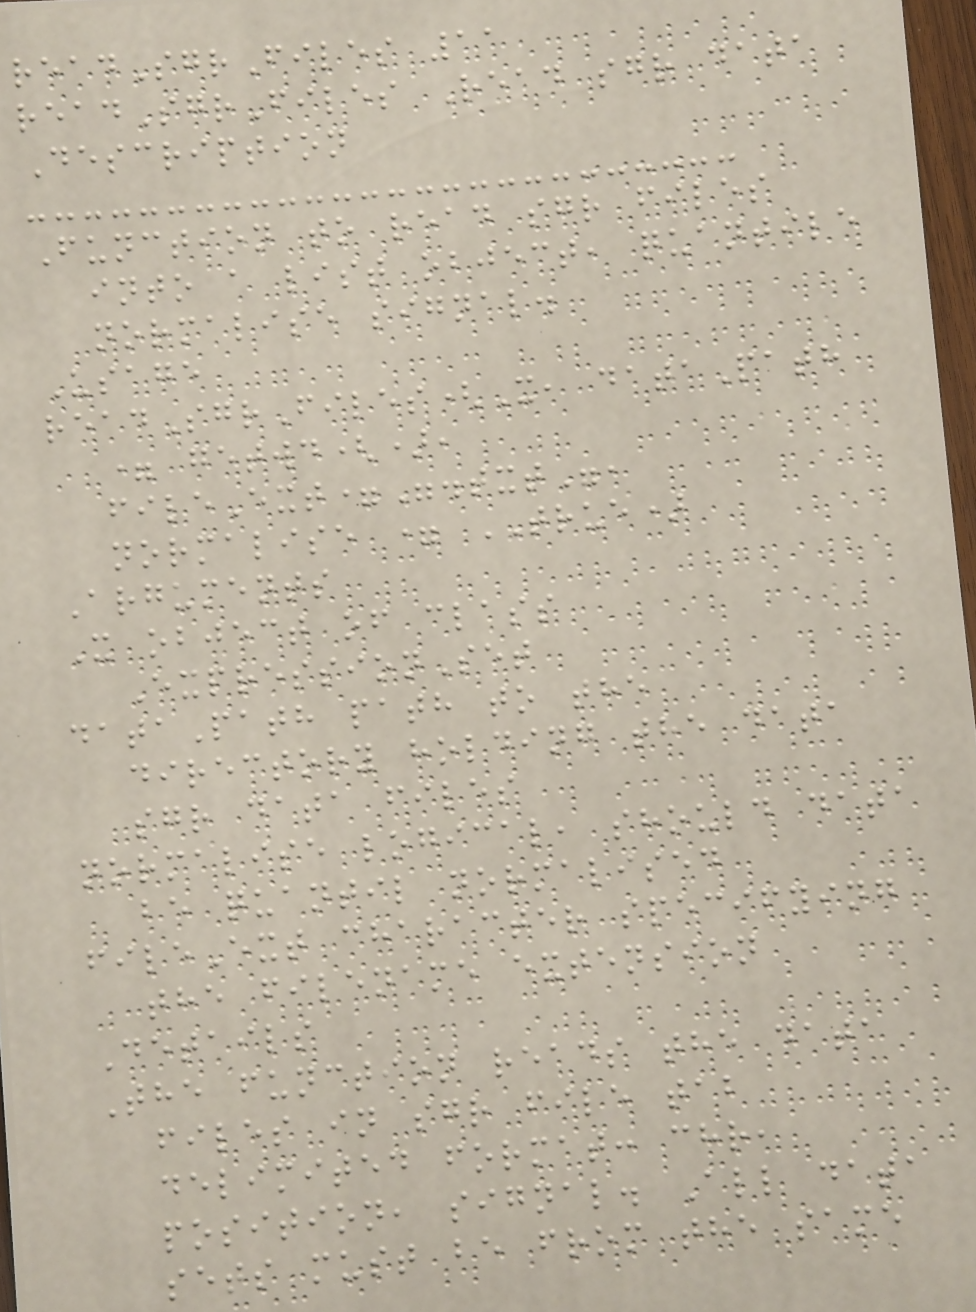readSgrFiles 11
readSgrFiles Read sgr data
Description
Function to read sgr files
into a list object, quantile
normalise signal.
Usage
readSgrFiles(X, dataPath
= getwd(),
fileExt=".txt",
normalise = TRUE)
Arguments
X object of class
ExpressionSet
dataPath path to the
directory holding the data
sgr data files
normalise logical, should data
be quantil normalised
fileExt character specifying
the filename extension
Details
The function reads the data
files in sgr file tab
delimited format: chr,
position, signal. All data
sets must be from the same
